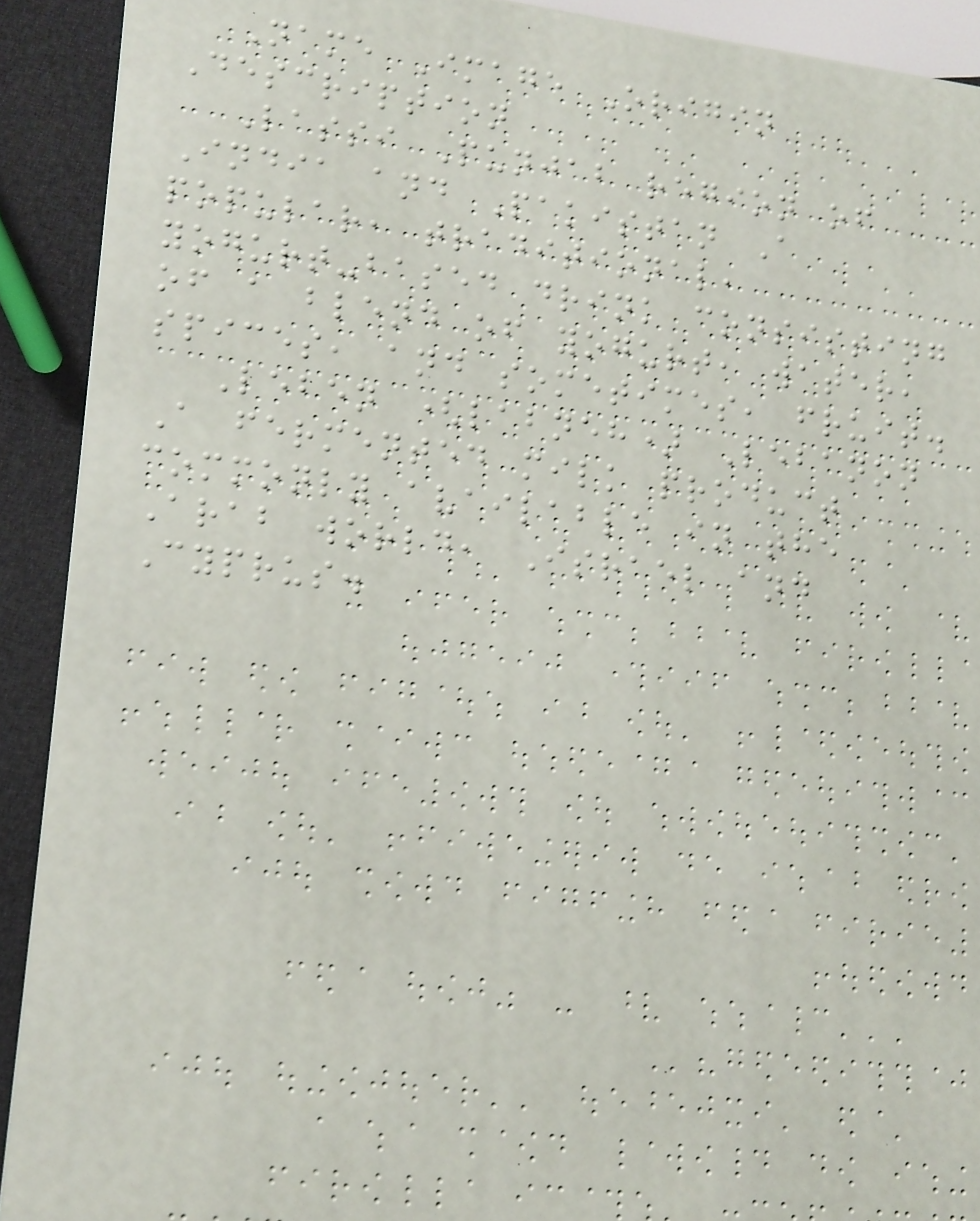Name Image Origin
Description
Lassi Punjab region of
India and Pakistan A
popular, traditional,
yogurt-based drink consisting
of a blend of yogurt, water,
spices, and sometimes, fruit.
Leben (labneh) Lebanon
A fermented milk product
commonly available in the
Arab world, Israel and
Cyprus.
